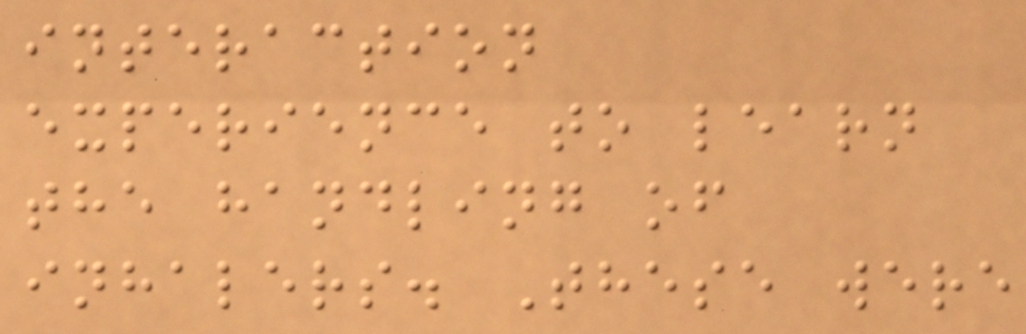interaction
experience to learn
the handling of
inhalers. These were
